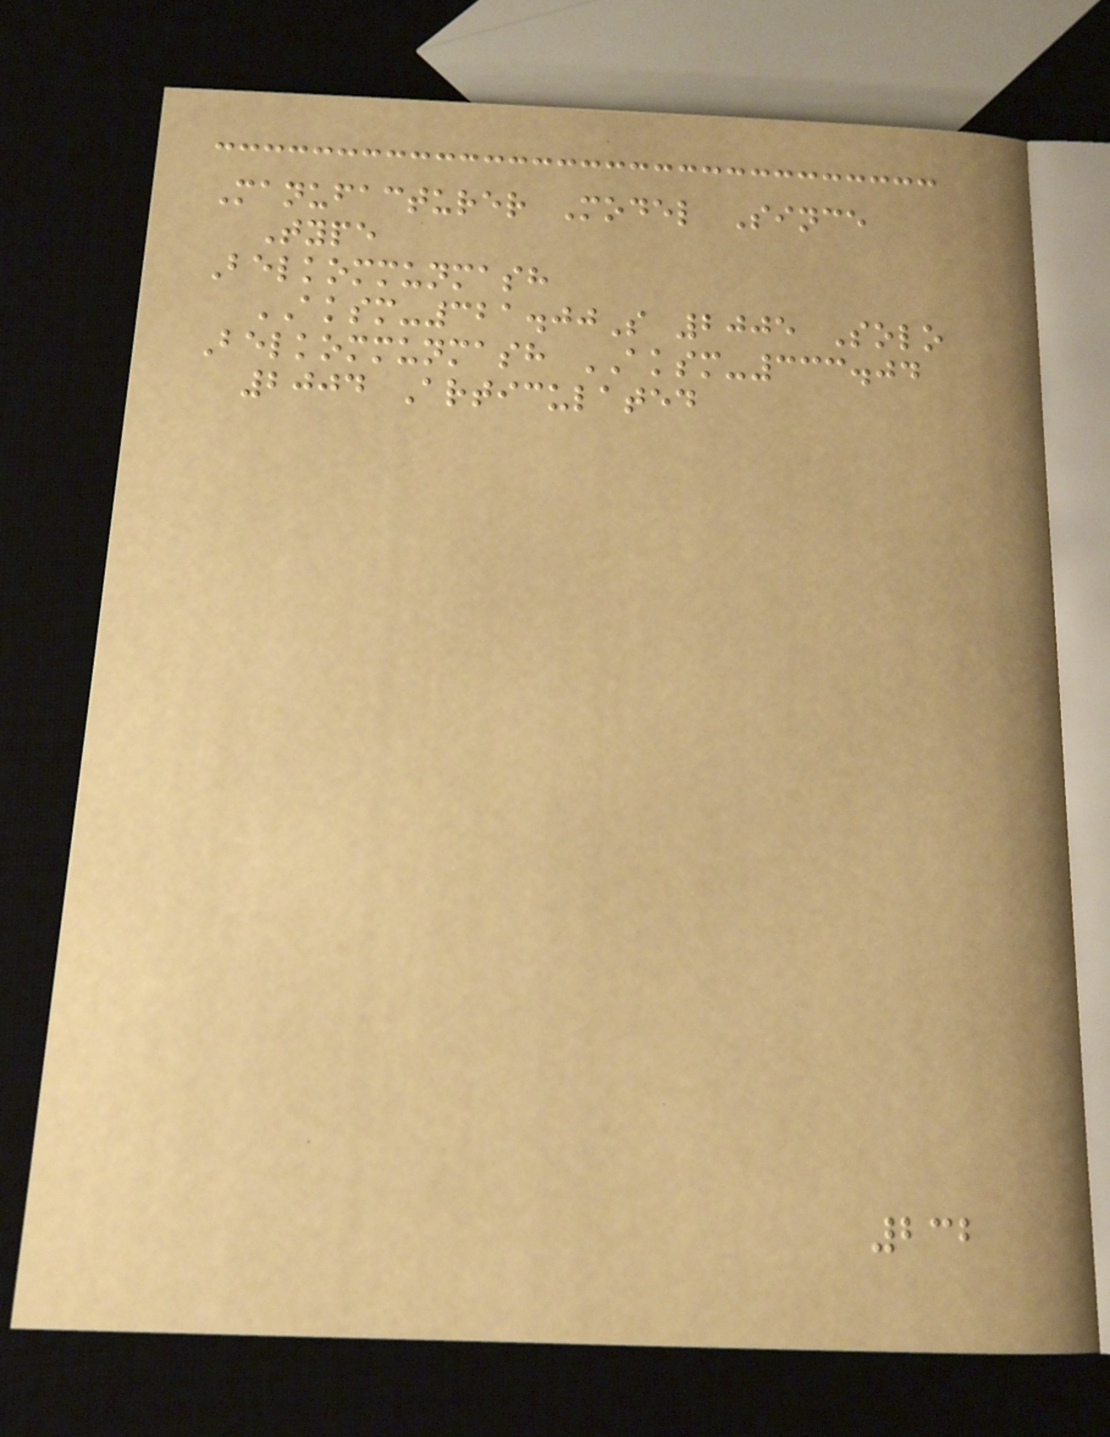Manufacturer Model Since
Type
Belkommunmash
AKSM-321.00S 2005 Solo
Belkommunmash AKSM-333.04
2004 Articulated
232
